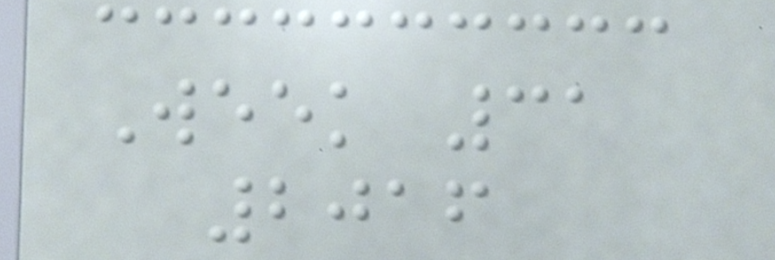Week 31
2016
